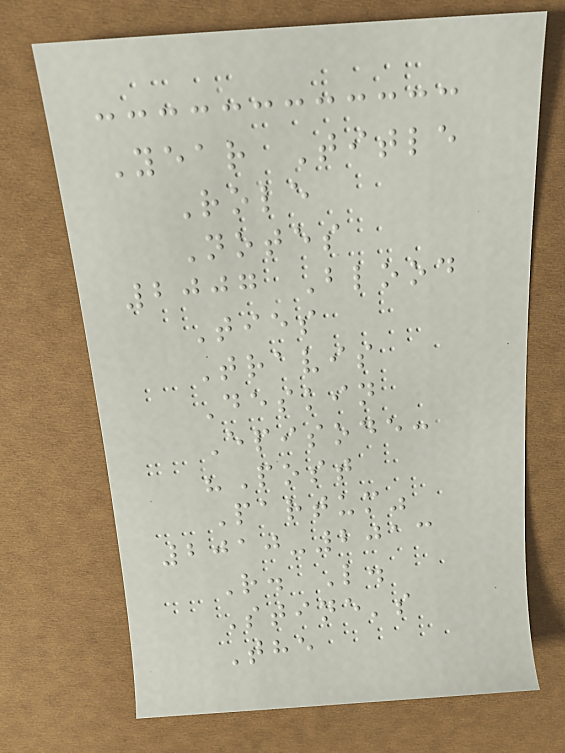Year Title
Role
Notes
2007 Blood
Ties
Travis
Deskin
Episode:
"Post
Partum"
2010-2013
R. L.
Stine's
The
